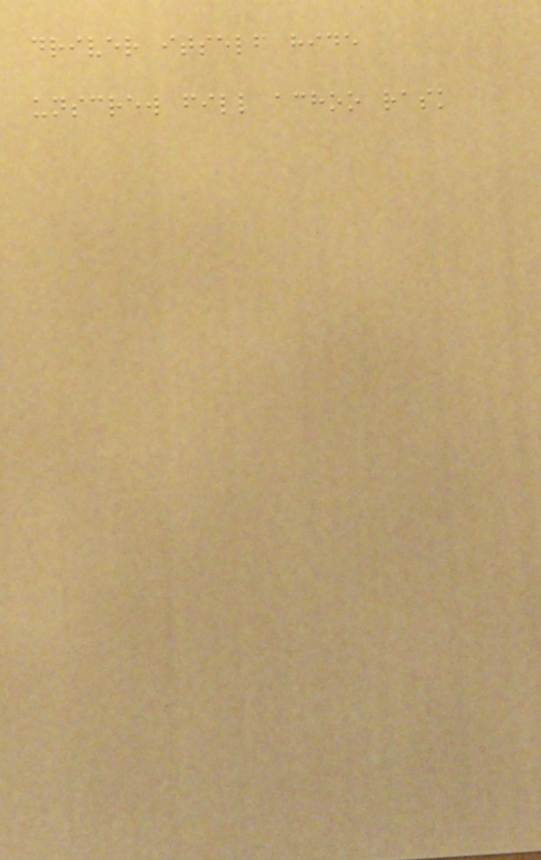driver itself hide
unscrew fill achoo rask
